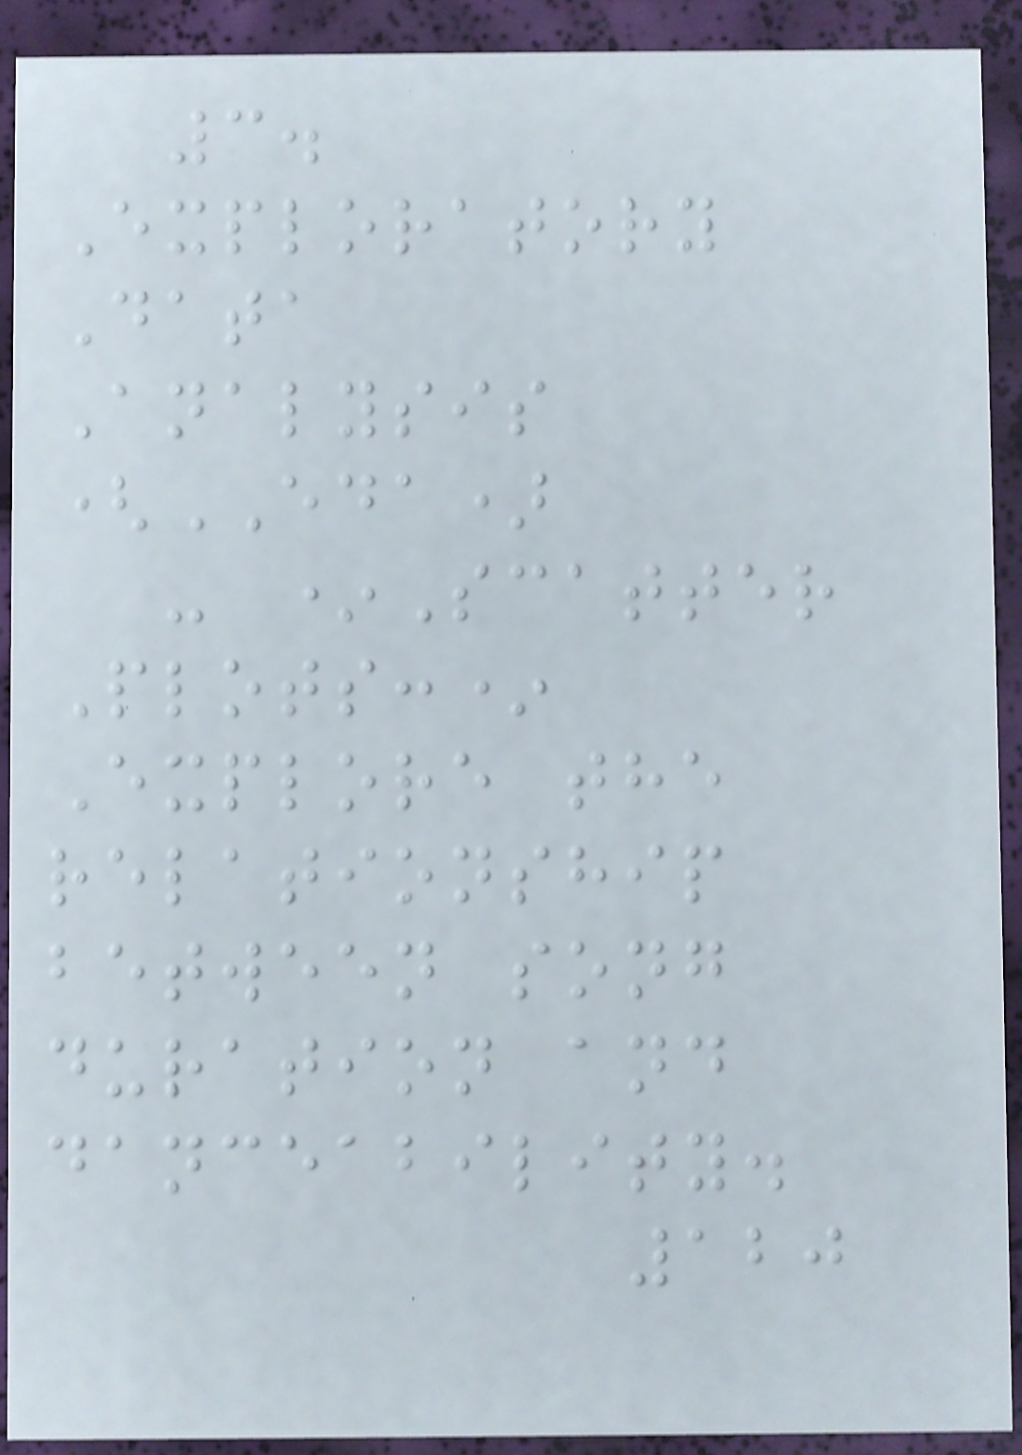3.
Exploratory
Data
Analysis
(EDA)
- *Scatter
Plots:*
Explore the
relationship
between song
duration and
danceability.
120
